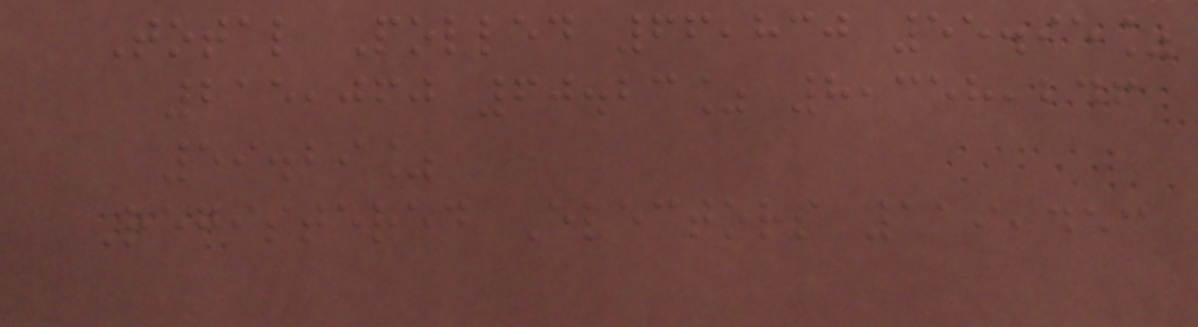Total Polled 66,830 55.95%
215,060 60.23% 8,358,246
59.29%
Registered Electors 119,453
